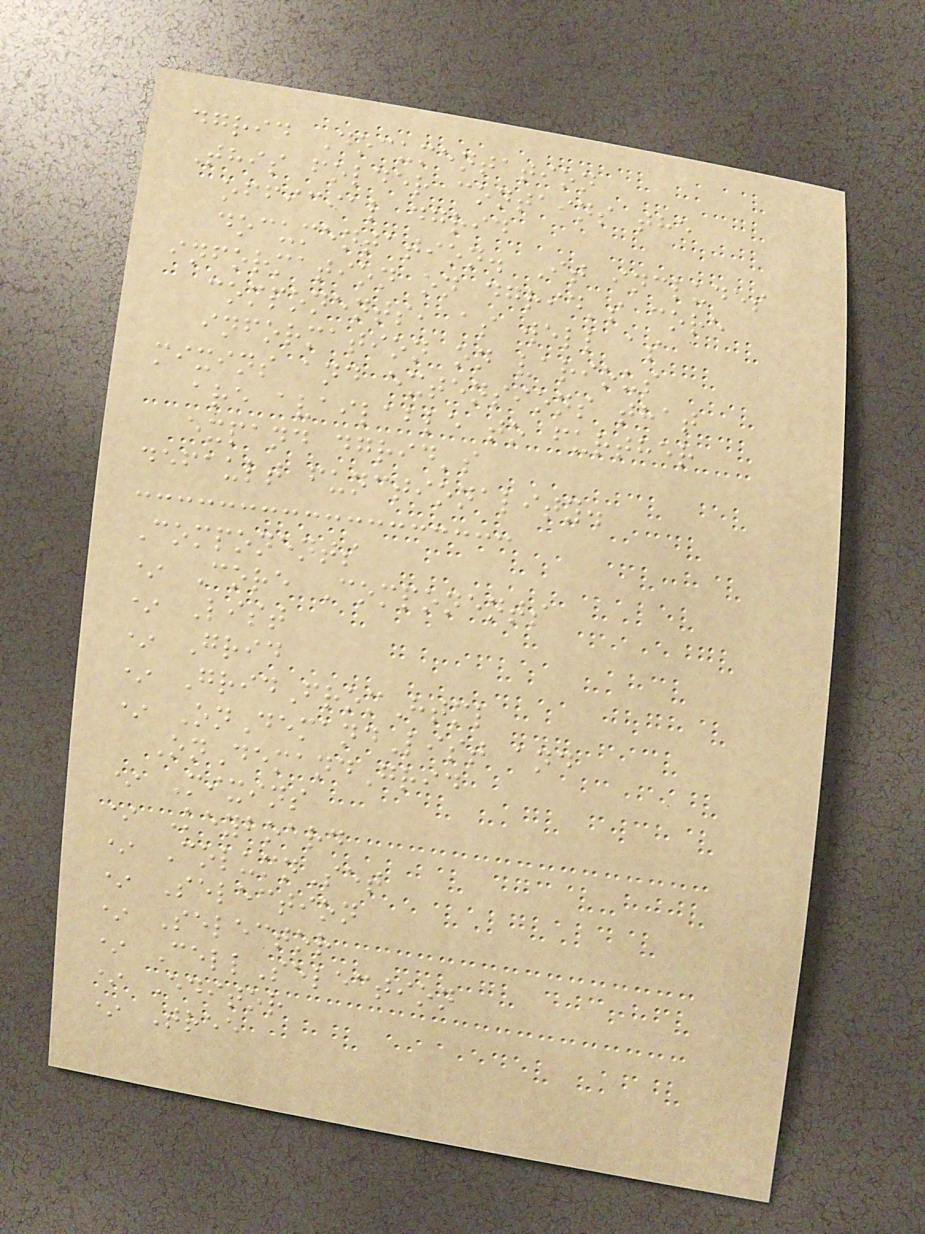dgrid Documentation
This folder contains the
official dgrid
documentation. It includes
information on dgrid's core
components, as well as
information on various
mixins and extensions that
are available to further
expand dgrid's
default functionality.
Components
* Core Components
* List
* Grid
* GridFromHtml
* OnDemandList and
OnDemandGrid
* Mixins
* Keyboard
* ColumnSet
* Selection
* Selector
* CellSelection
* Editor
* Tree
